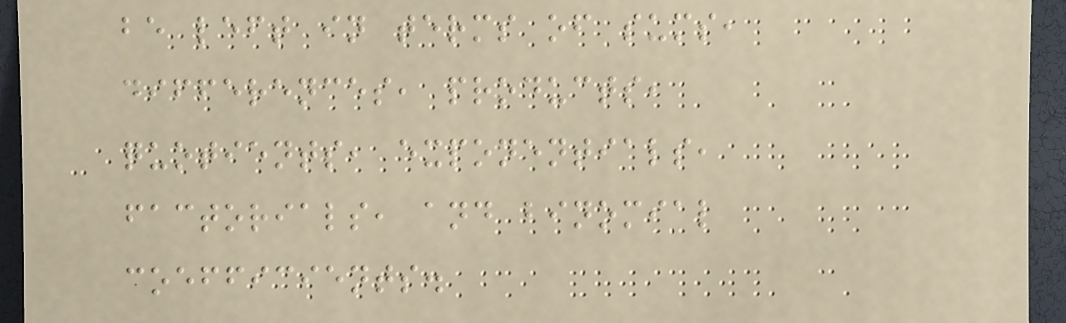be left in terms of sums,
differences, products,
quotients, exponentials,
factorials, and binomial
coefficients.
